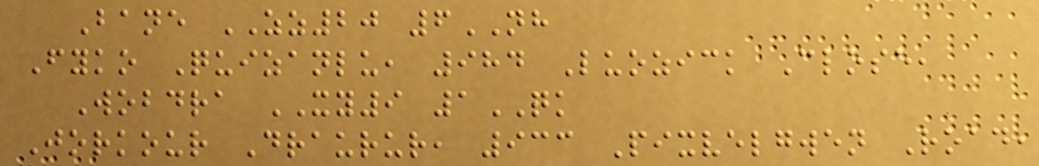Bane ZZ20 6NH
Fyko Quizanlu, 984 Luozick Close,
Wobdra XY9 1QK
Jorkour Draurur, 933 Pixvelgwen Road,
